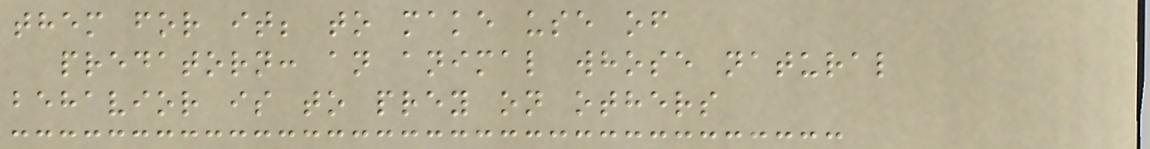them for it; to make use of
predatorn: an animal whose natural
behavior is to prey on others
